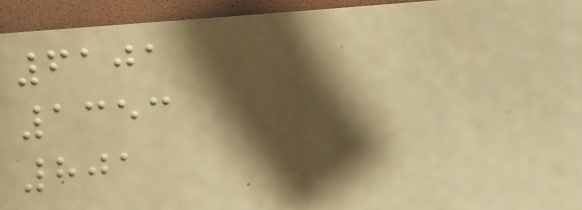6101
1353
801
